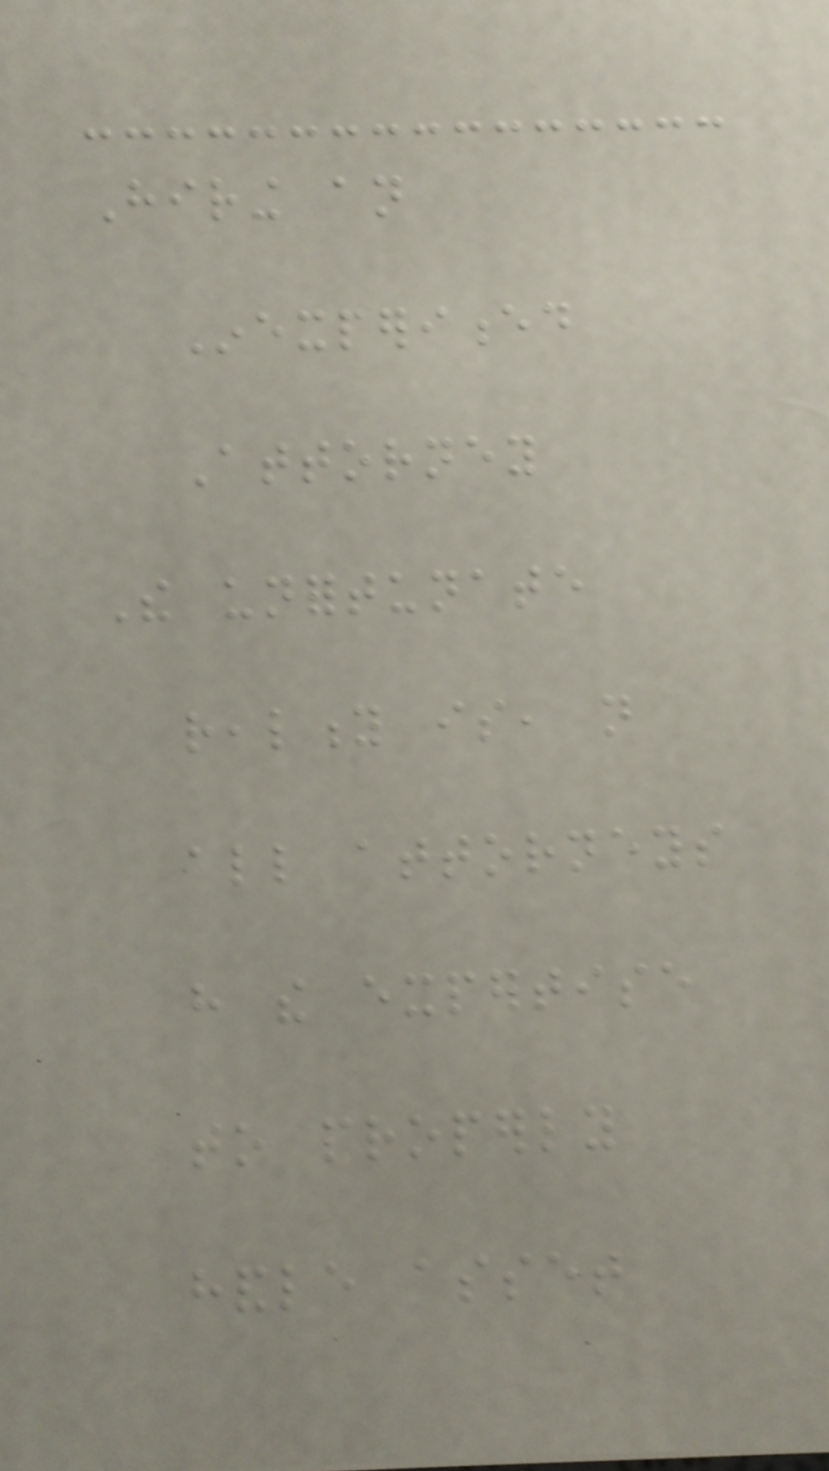Hiring an
Inexperienced
Attorney
The unfortunate
reality is, not
all attorneys
have the expertise
to properly
handle asset
